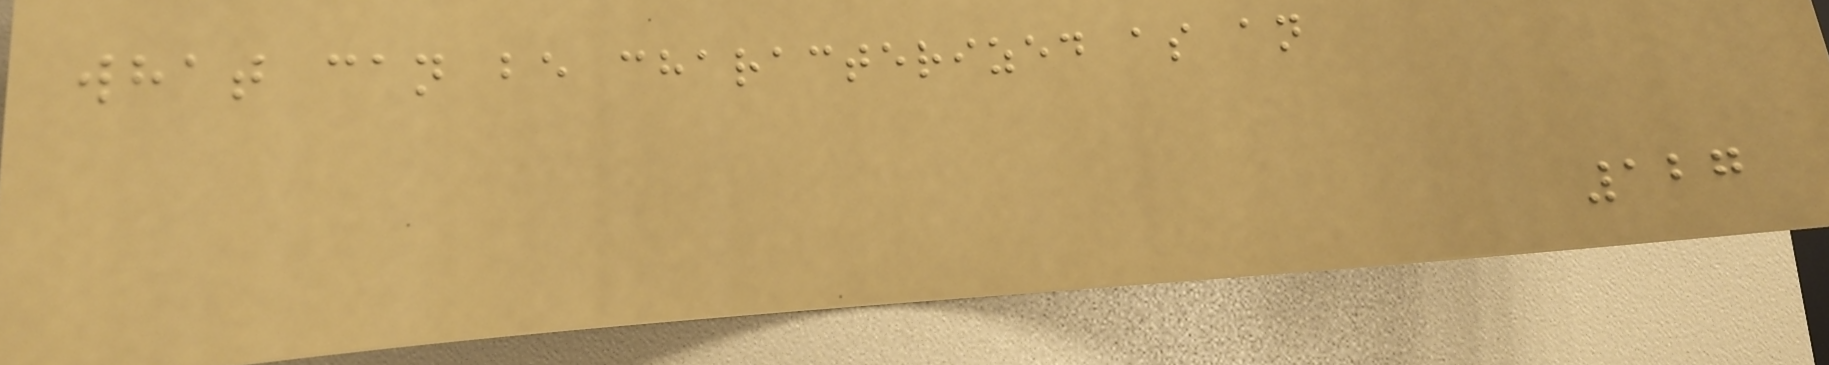what can be characterized as an
127
